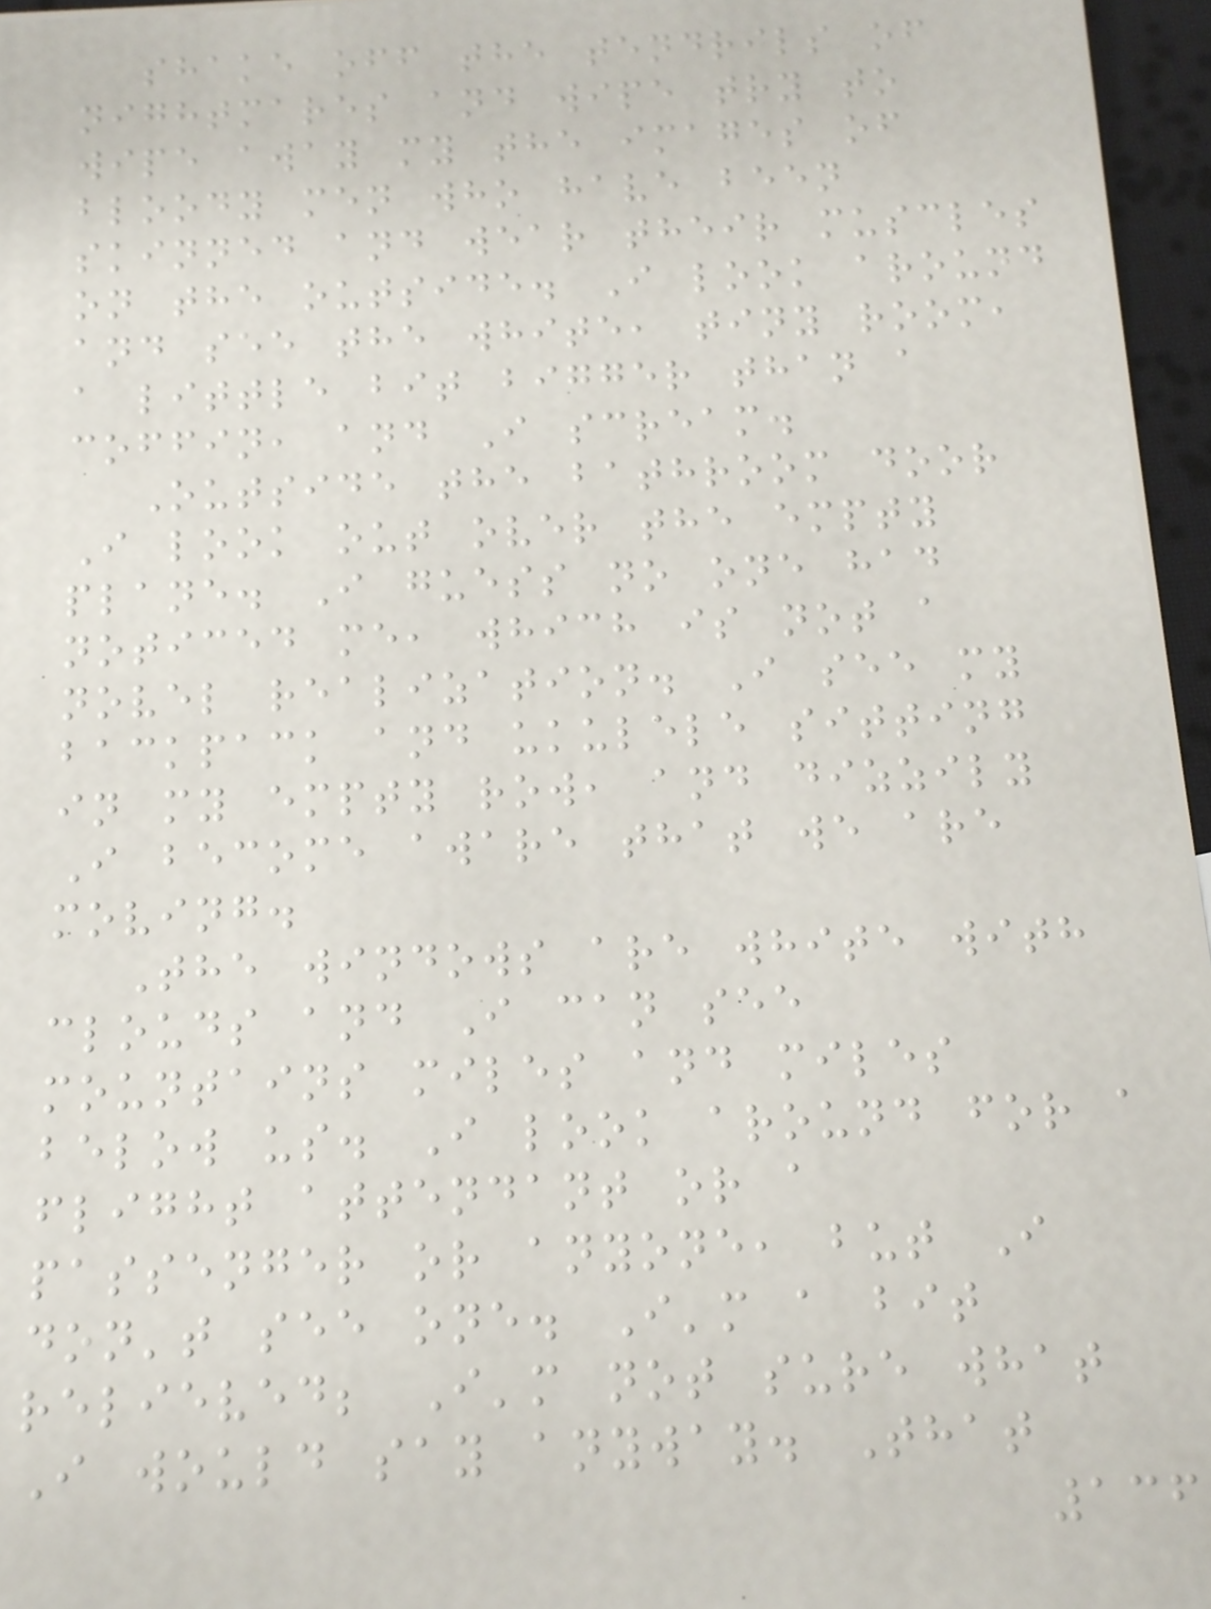shake off the tendrils of
nightmares and wipe try to
wipe away my the images of
bloody men who have been
skinned and wear their muscles
on the outside. I look around
and see the white, tiny room,
a little bit bigger than a
coffin, and I scream.
Outside the bathroom door
I look out over the empty
plane. I guess no one had
noticed me, which is not a
novel realization. I see my
backpack and ukulele sitting
in my empty row, and dizzily
I become aware that we are
moving.
The windows are white with
clouds and I can see
mountains miles and miles
below us. I look around for a
flight attendant or a
passenger or anyone, but I
don't see one. I'm a bit
relieved; I'm not sure what
I would say anyway. That
136
